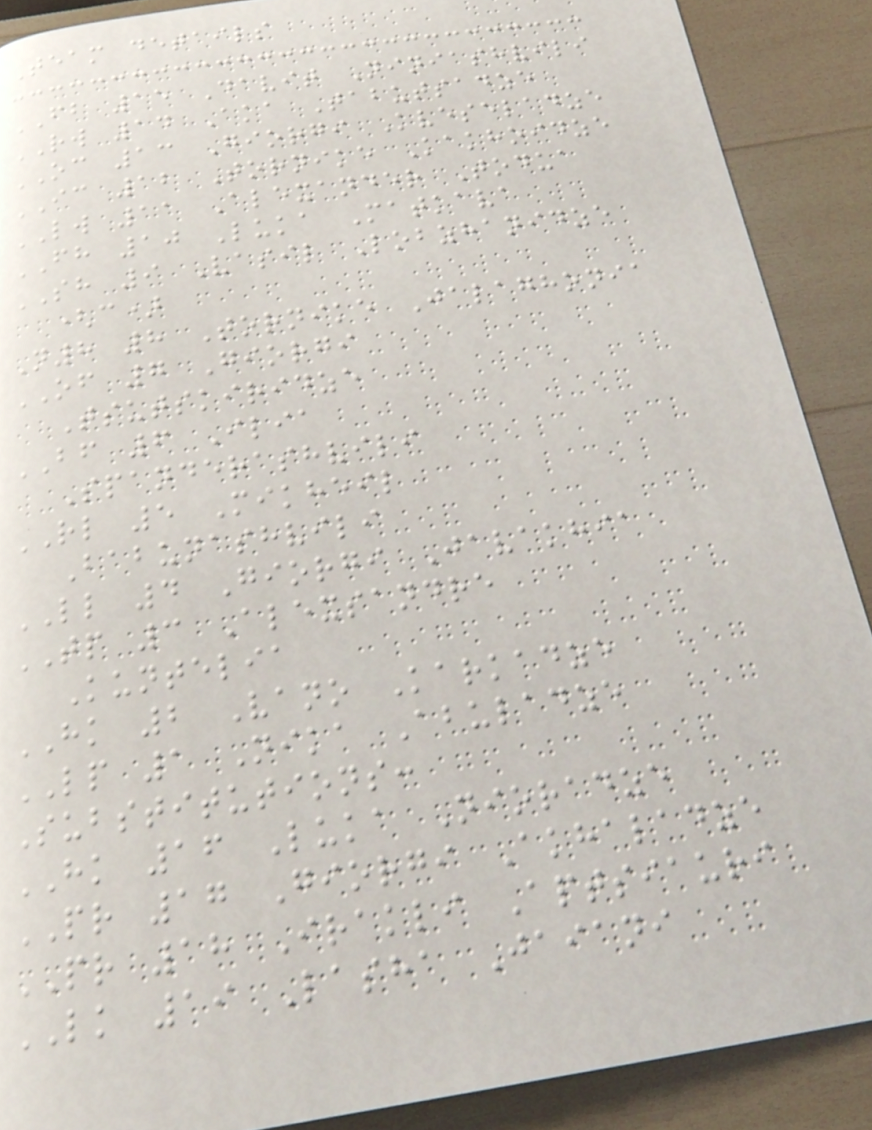Team details
FB 15 Davit Niniashvili
RW 14 Aka Tabutsadze
OC 13 Giorgi Kveseladze
IC 12 Tornike Kakhoidze
LW 11 Alexander Todua
FH 10 Luka Matkava
SH 9 Vasil Lobzhanidze
(c)
N8 8 Tornike Jalaghonia
OF 7 Giorgi
Tsutskiridze
BF 6 Ilia
Spanderashvili
RL 5 Mikheil
Babunashvili
LL 4 Giorgi Javakhia
TP 3 Alexsandre
Kuntelia
HK 2 Vano Karkadze
LP 1 Nika Abuladze
Substitutions:
HK 16 Luka Nioradze
PR 17 Giorgi Akhaladze
PR 18 Irakli Aptsiauri
LK 19 Lasha Jaiani
